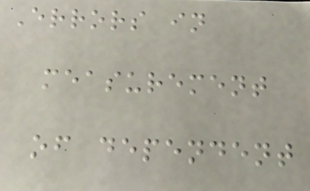Errors in
measurement
of dependent
